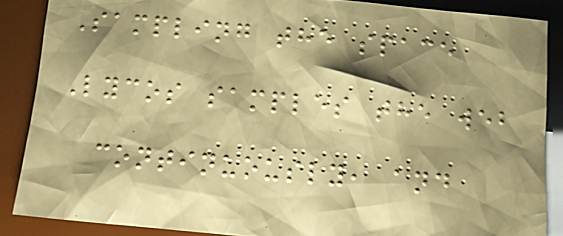Sampling the space
Lycos samples the web
continuously, and
